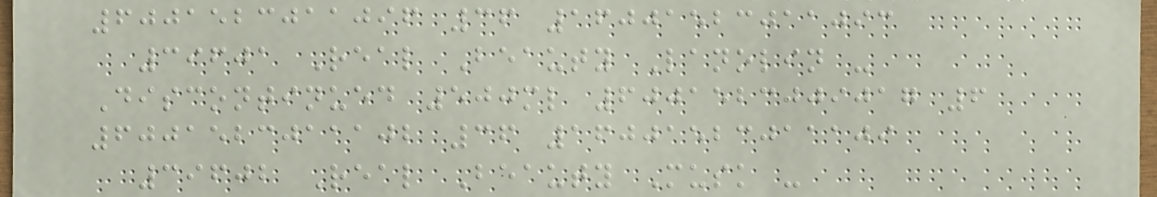6001523011096 36 16001523011093
39601 Real Beauty Lanolin -
Discontinued 500ml 6001523009017 6
6001523011102 36 16001523011109
39602 Real Beauty Musk -
